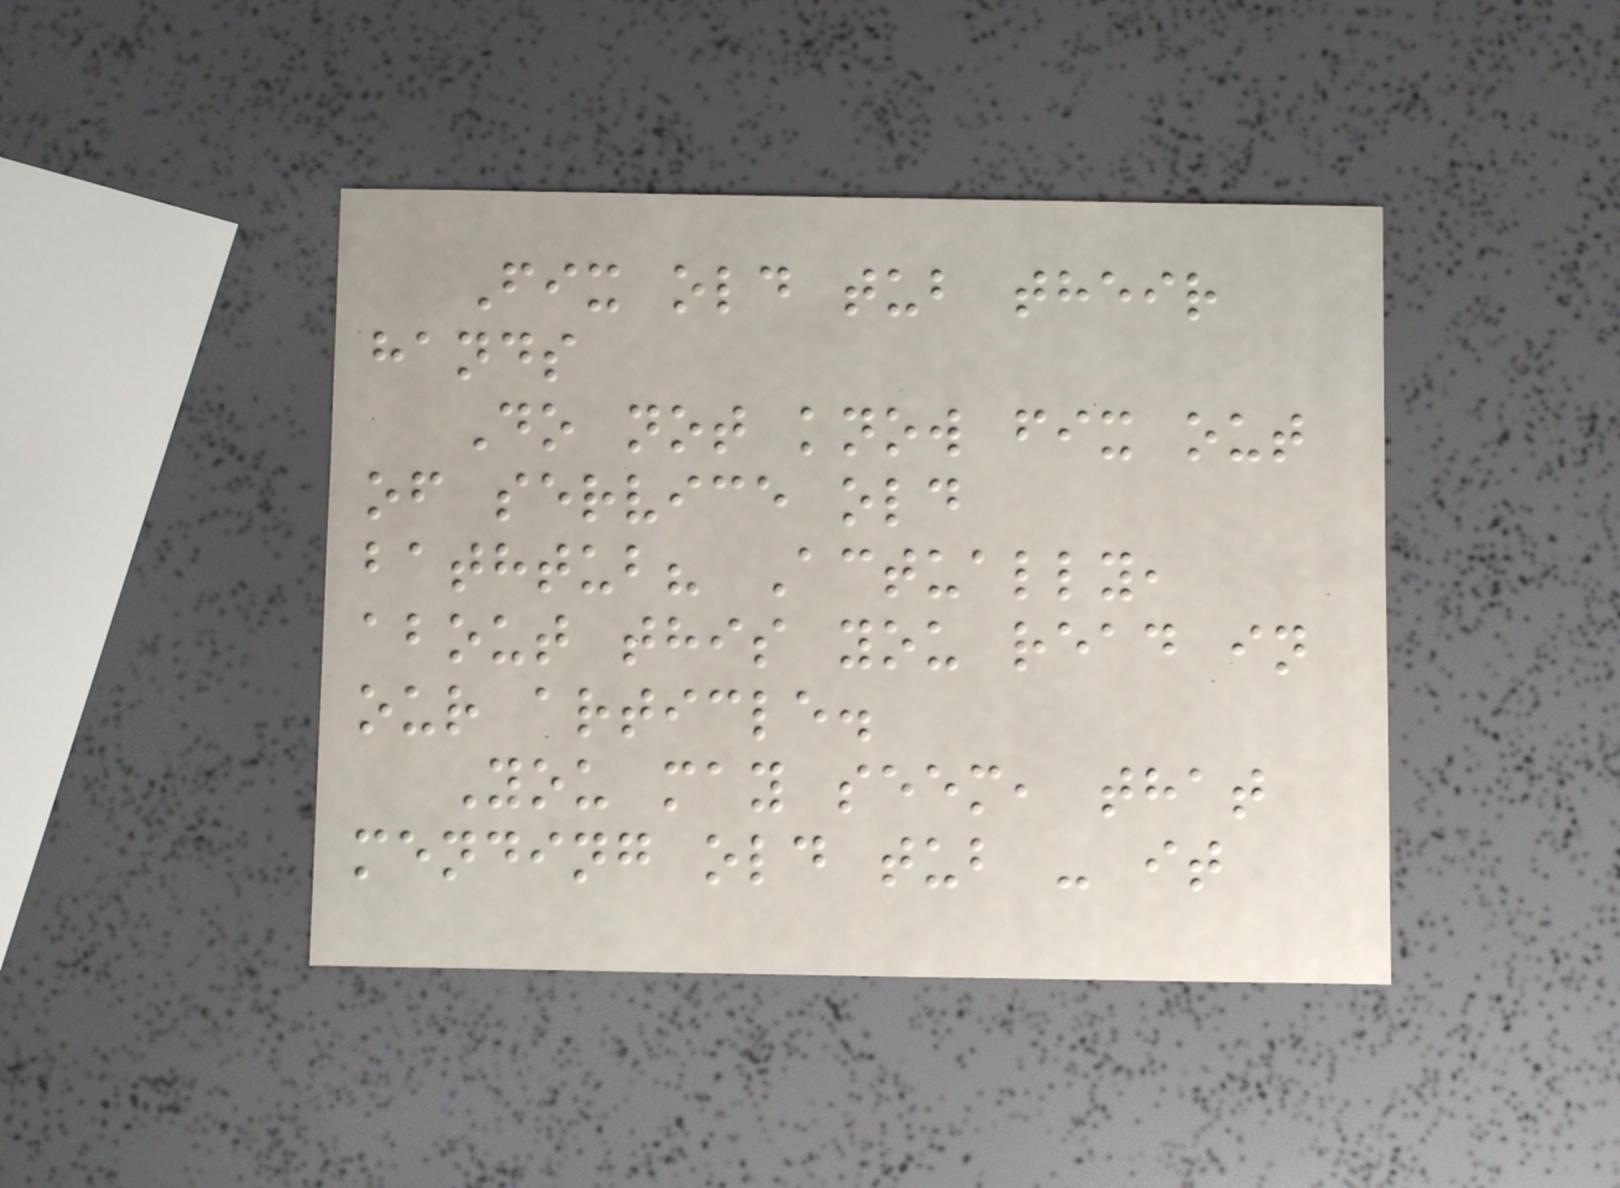Fix old tub their
hands
Do not know fix out
of service old
bathtub? Actually,
about this you read in
our article.
You may seem, that
mending old tub - it
